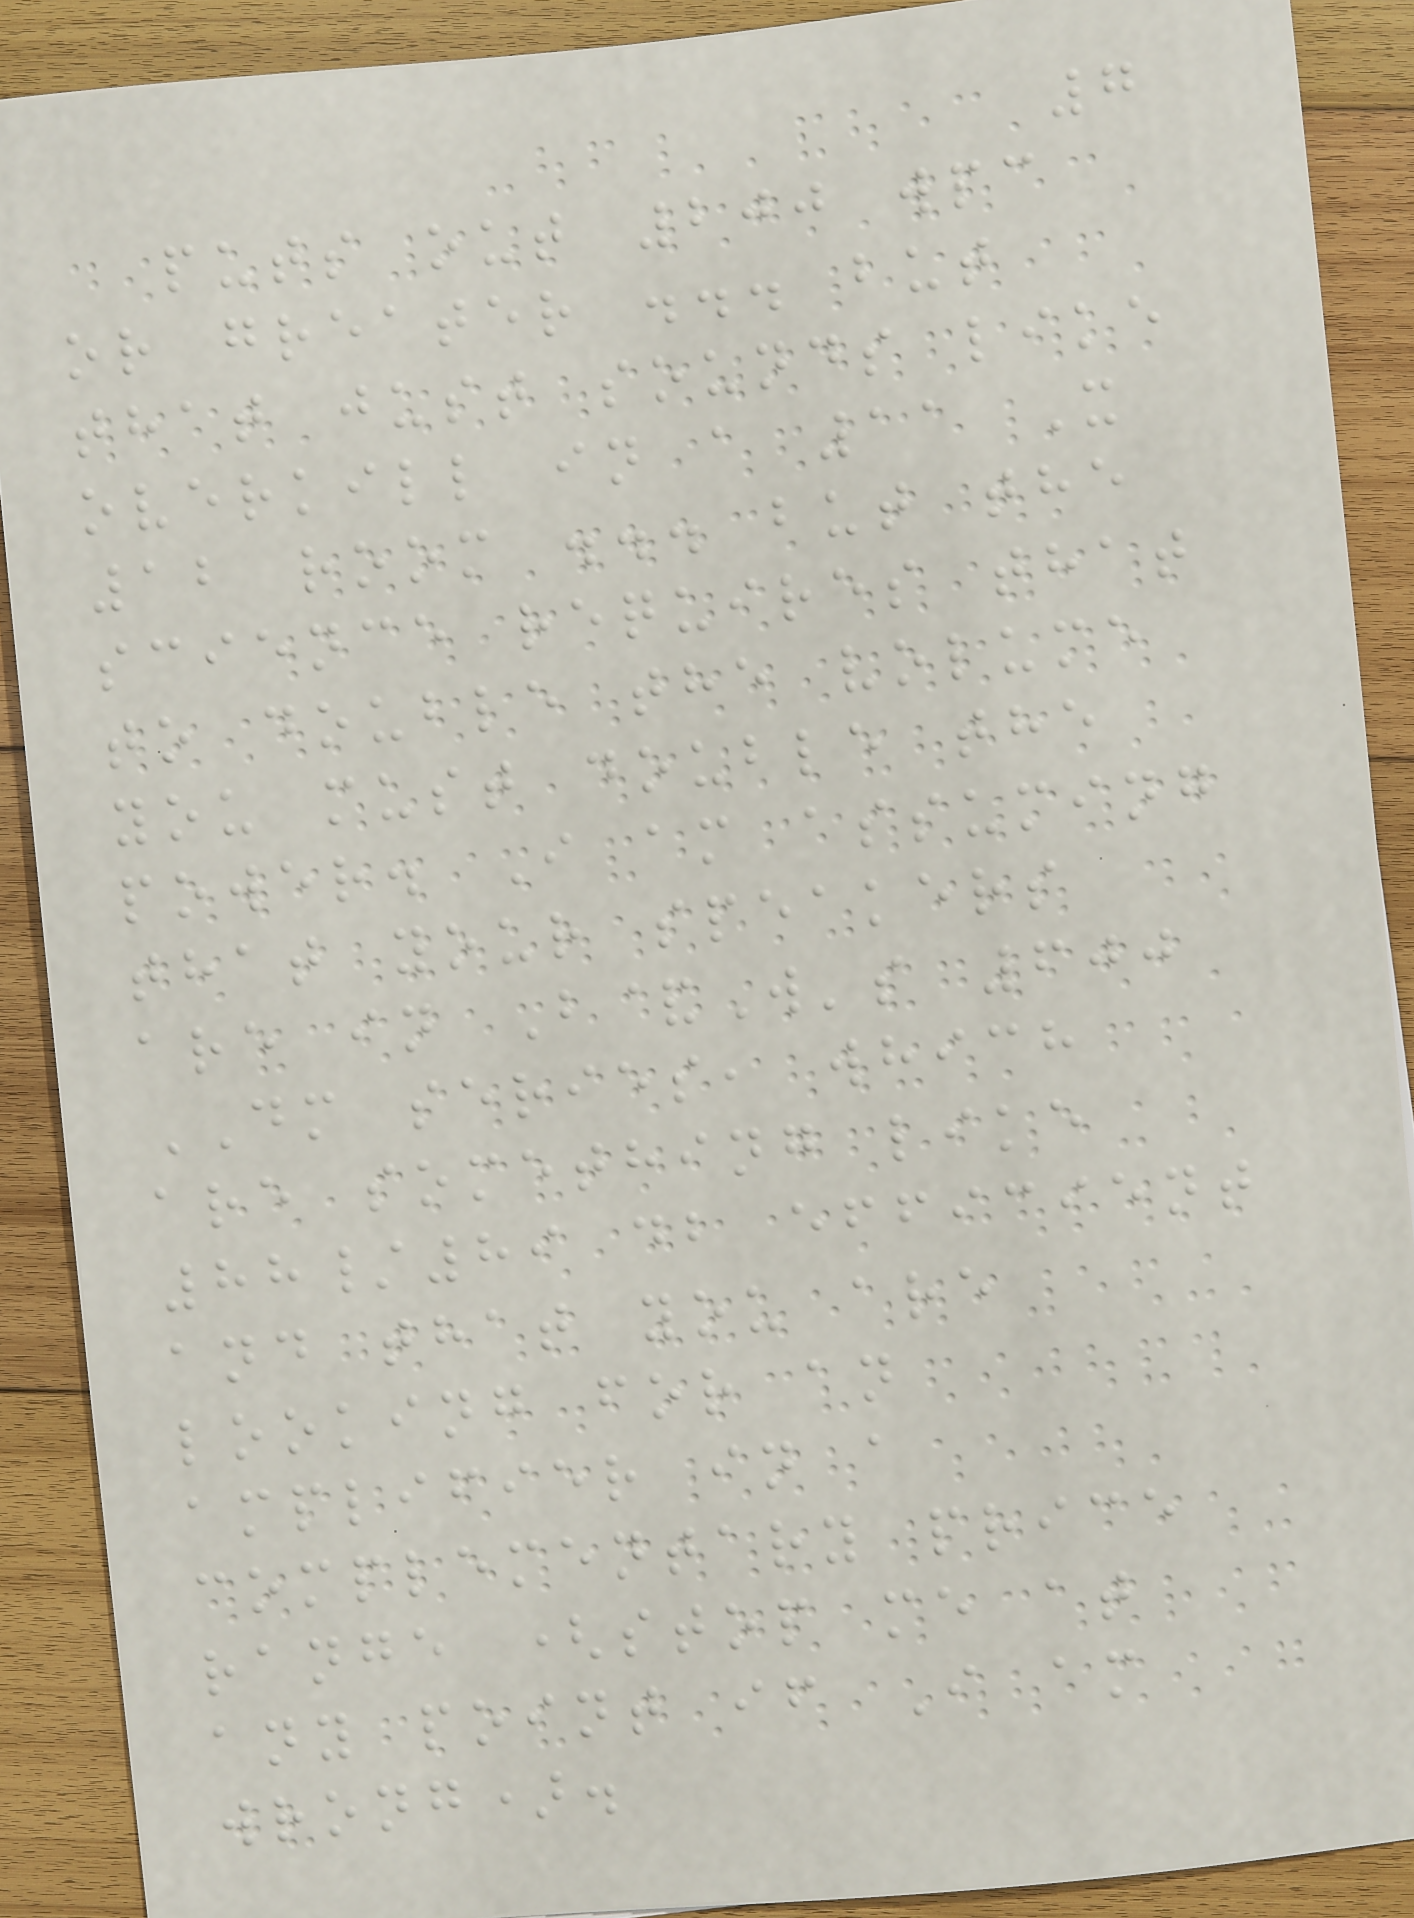7
puts out 200 wpc
or greater ... but
that just sounds like
overkill in a 11 X
12 room ... but the
science requires that
to double the volume
you must double the
power. I am assuming
that your speakers
are in B&W's 600
DM series, which
are something like
88/89 db efficient
and that you are
looking for an
amplifier in a
complementary price
range (stop me at
any point if I am
wrong).
